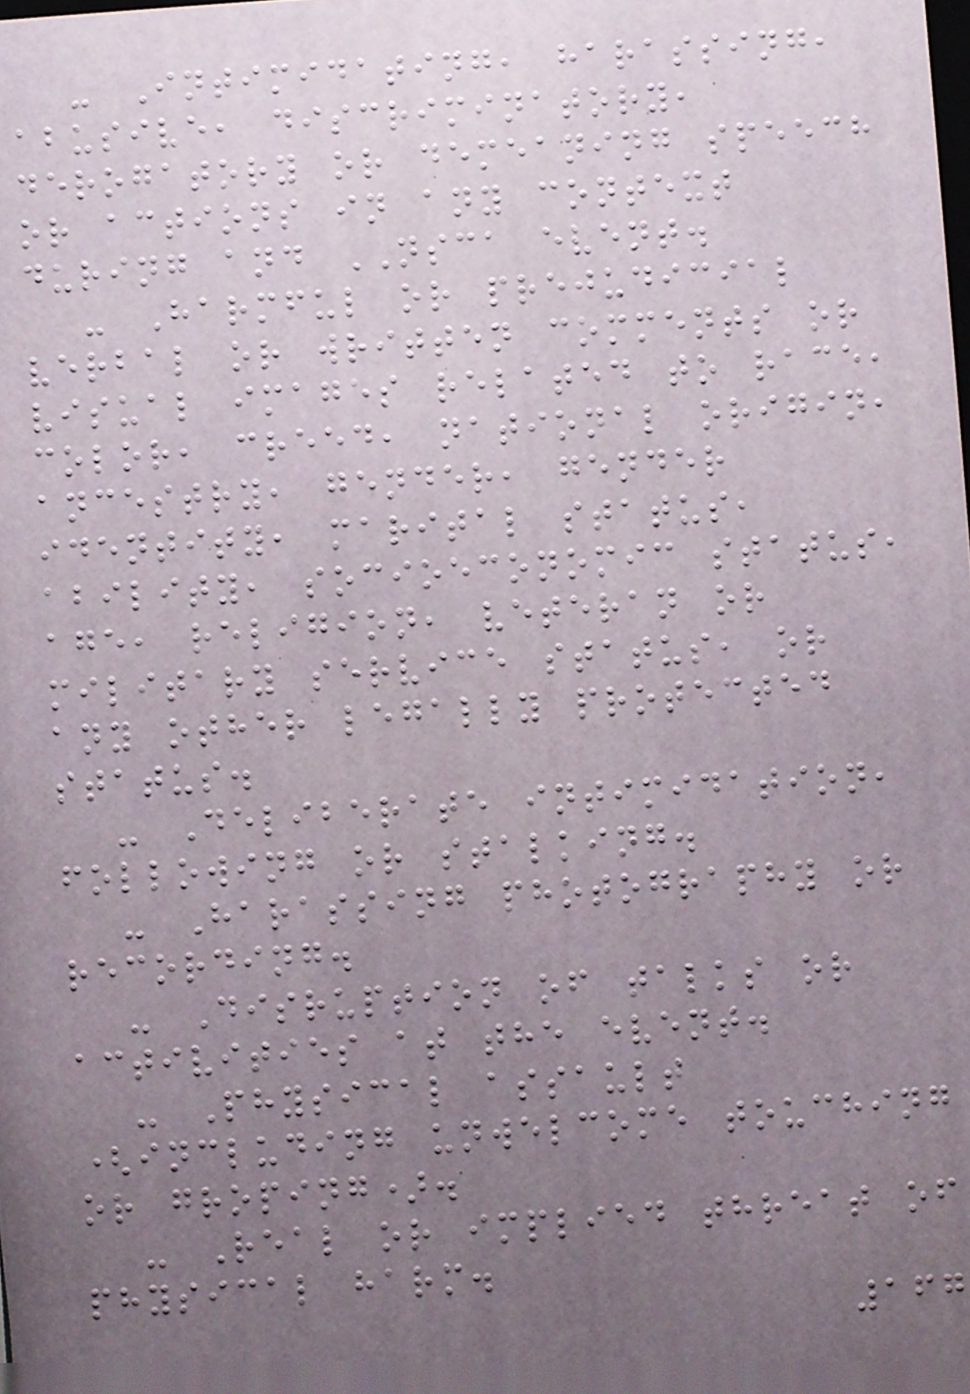- Intimidating, harassing,
abusive, discriminatory,
derogatory or demeaning speech
or actions in any context
during and NSCA event.
- Harmful or prejudicial
verbal or written comments or
visual images related to race,
color, creed, national origin,
ancestry, gender, gender
identity, marital status,
ability, socioeconomic status,
age, religion, veteran or
military service status, or
any other legally protected
status.
- Deliberate intimidation,
following or stalking.
- Harassing photography or
recording.
- Disruption of talks or
activities at the event.
- Physical assault
(including unwelcome touching
or groping).
- Real or implied threat of
physical harm.
167
